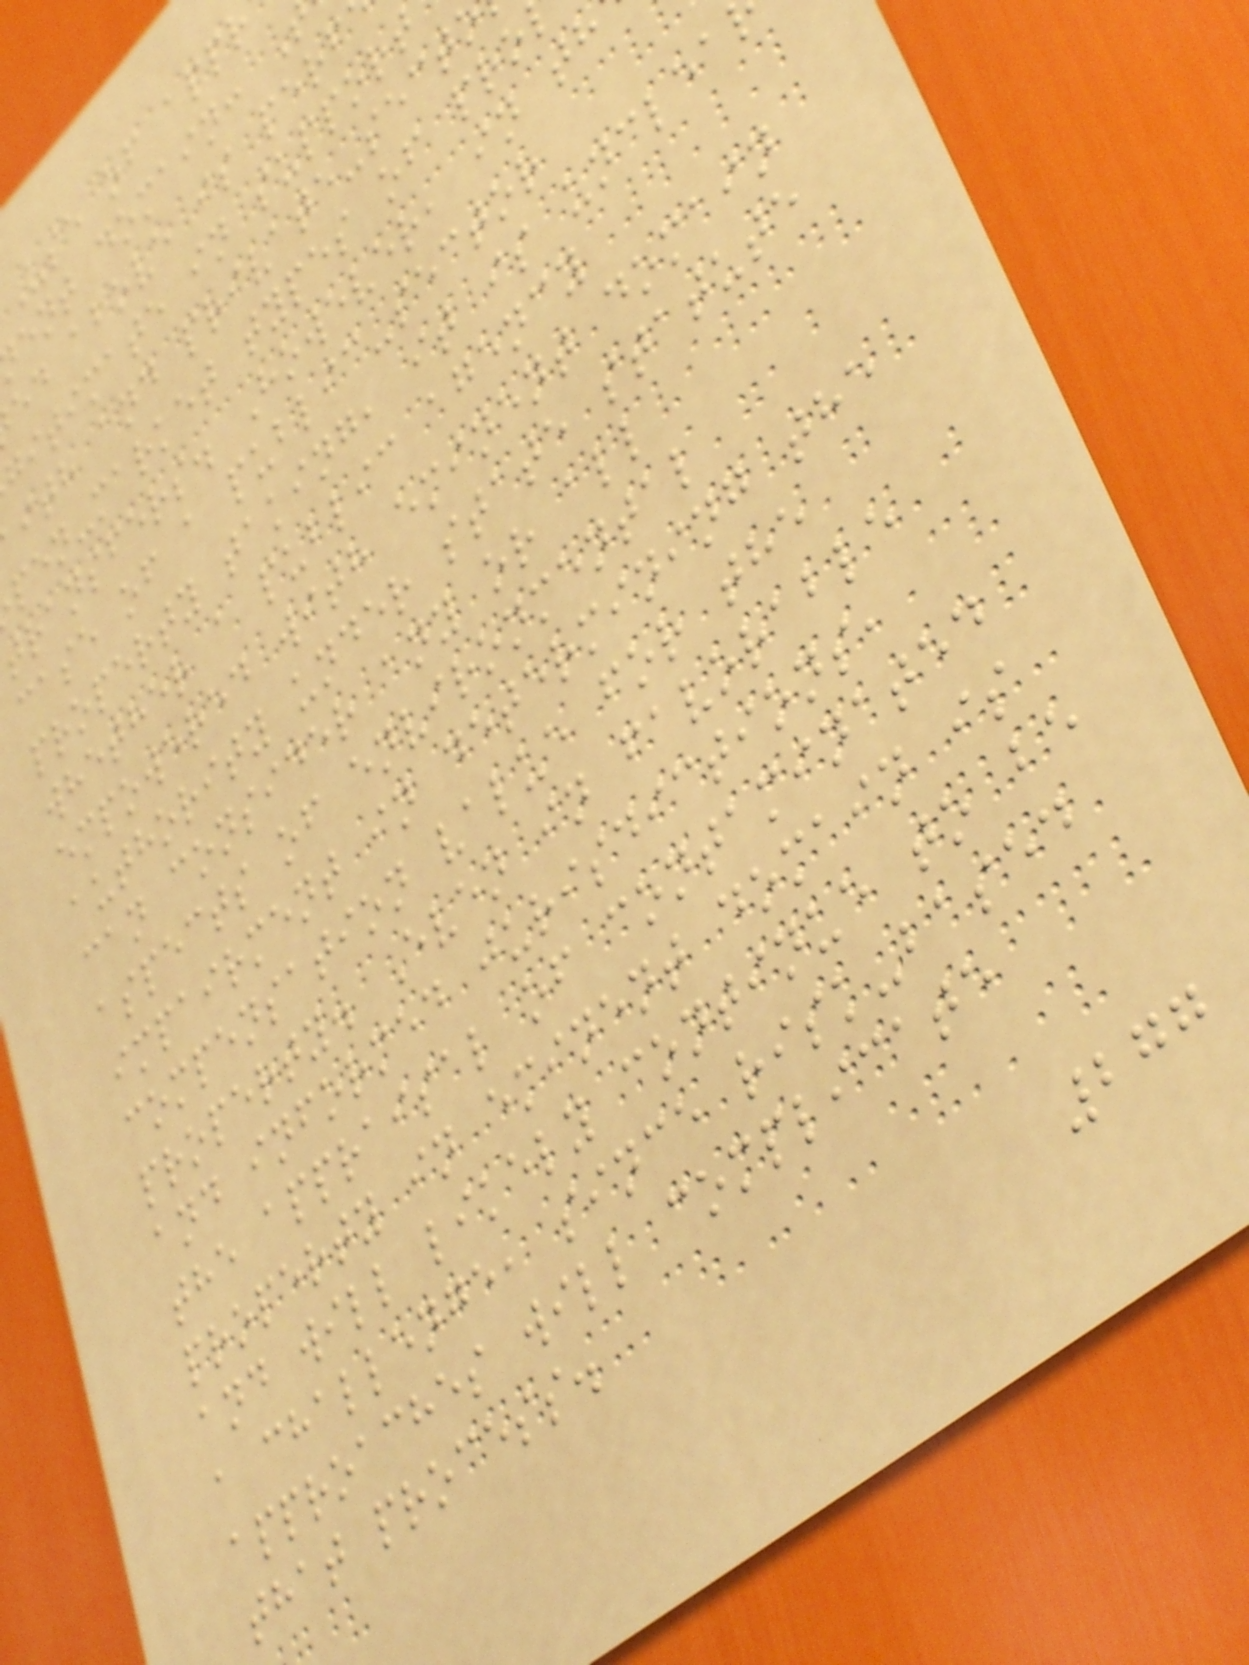Use of appr
ent domain:
ed above is perf
gitimate in support
ith and private-sect
pen-market types of pro
transfers. However, in th
case of a public-sector
property taking, it is unclea
whether a public agency
empowered with eminent domain
authority under state statute
can consider any or all
aspects of environmental
impairment in determining the
compensation value for the
property. Even in favorable
and informed jurisdictions,
the appraisal of contaminated
property in eminent domain is
and will likely continue to be
a challenge, since risk-based
approaches will complicate
that process.
277
